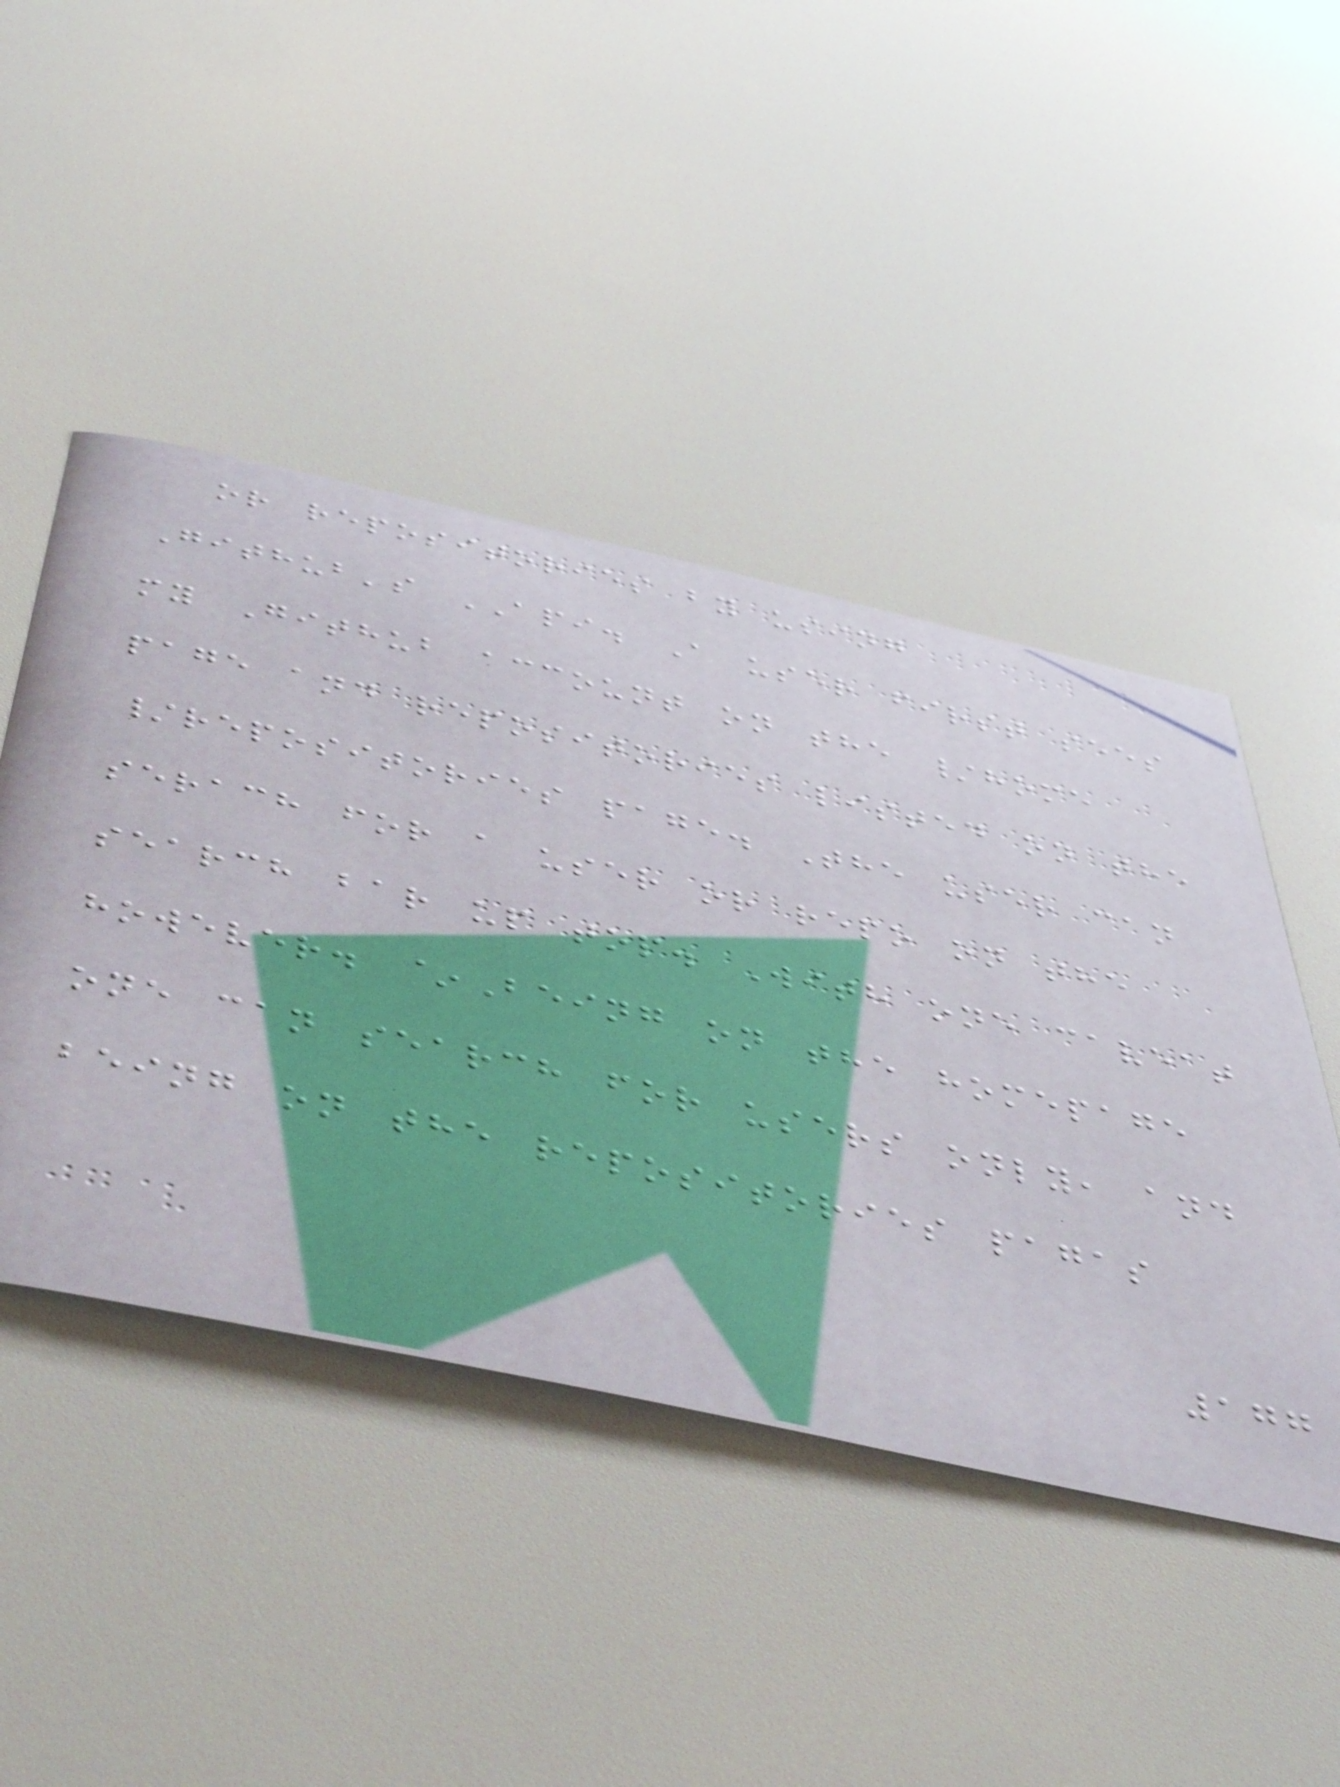or repositories by using
Github's API. A user first sees
my Github account on the /home
page and repositories listed on the
/repositories page. The user can
serach for a user or repo on the
search bar up top. With one caveat
however. ~Being on the homepage
one can search for users only, and
being on the repositories pagas
177
